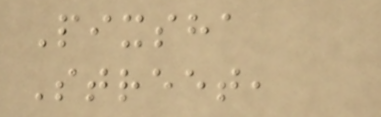Pixsha
Street,
